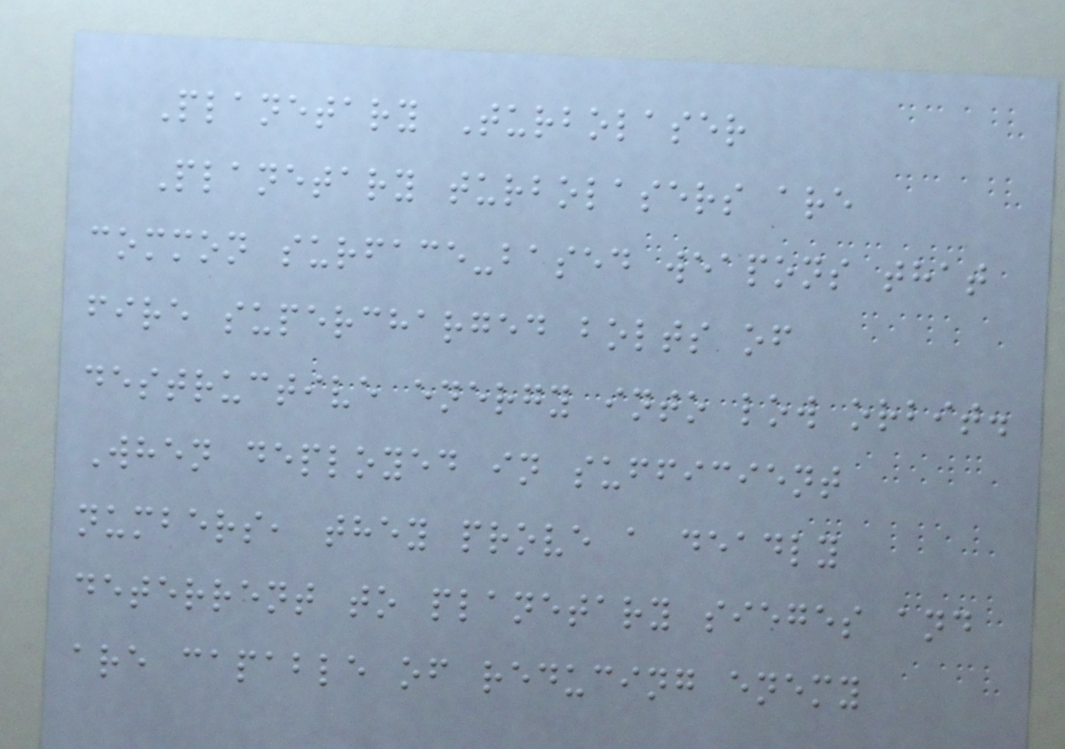Planetary Turbolaser
Planetary turbolasers are
common surface-based weapons that
fire supercharged bolts of
destructive energy into low orbit.
When deployed in sufficient
numbers, they prove a deadly
deterrent to planetary sieges and
are capable of reducing enemy
